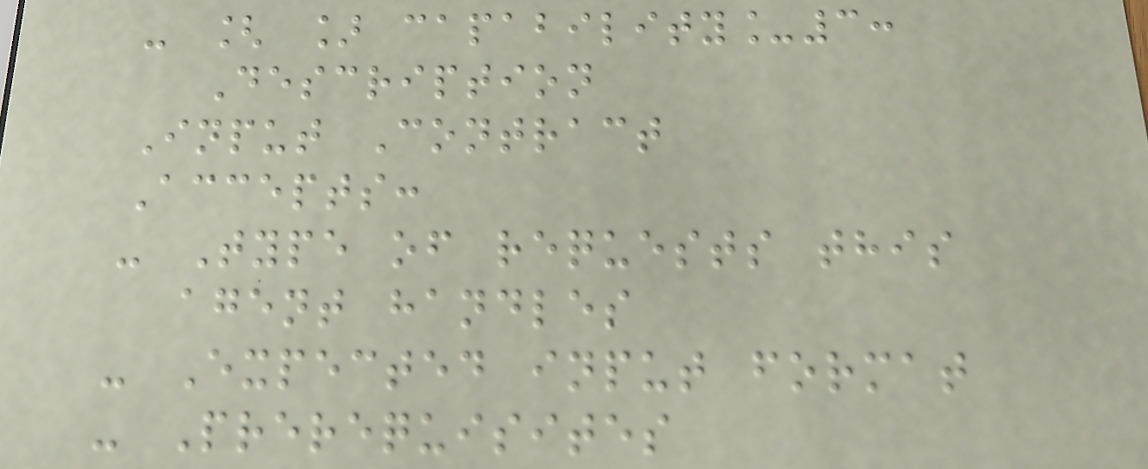- [ ] capability_3:
Description
Input Contract
Accepts:
- Type of requests this
agent handles
- Expected input format
- Prerequisites
